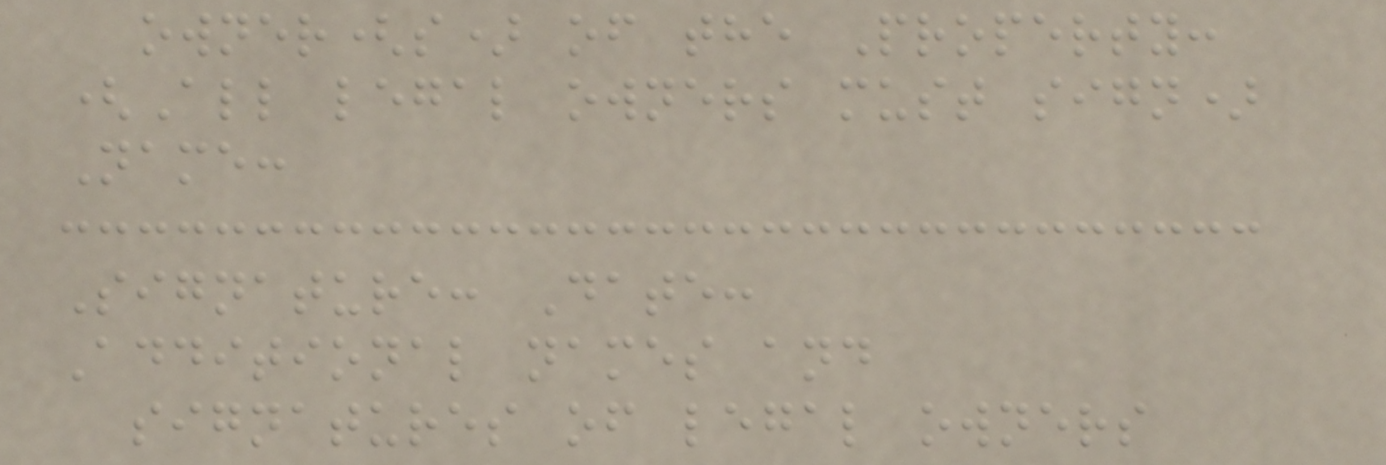owner(s) of the Property:
(All legal owners must sign)
Name:
Signature: Date:
Additional names and
signatures of legal owners
